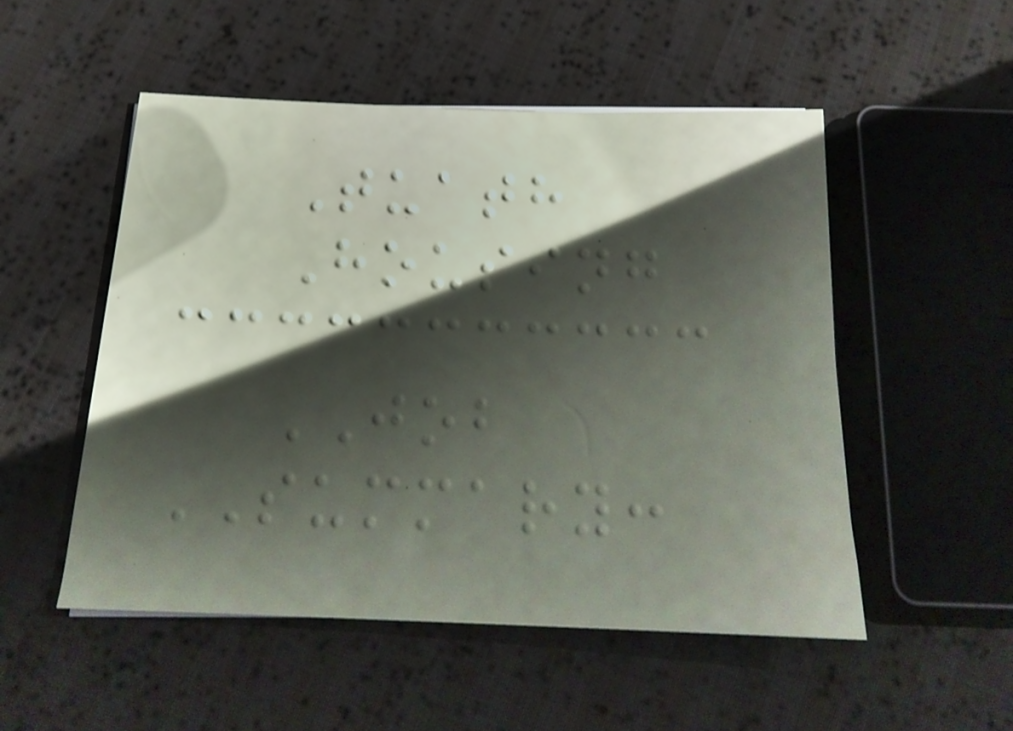Tuath
Housing
JOB
SUMMARY:
